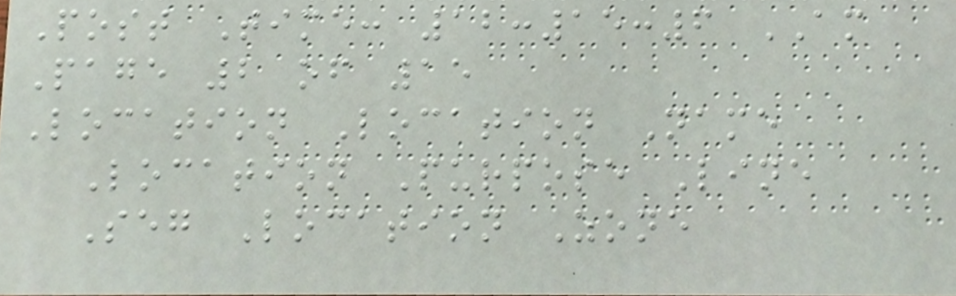Post Time: 12:15:6 AM
Page 2 of 15
Location Location Name
Location Purpose Line
Seg Location Zone
